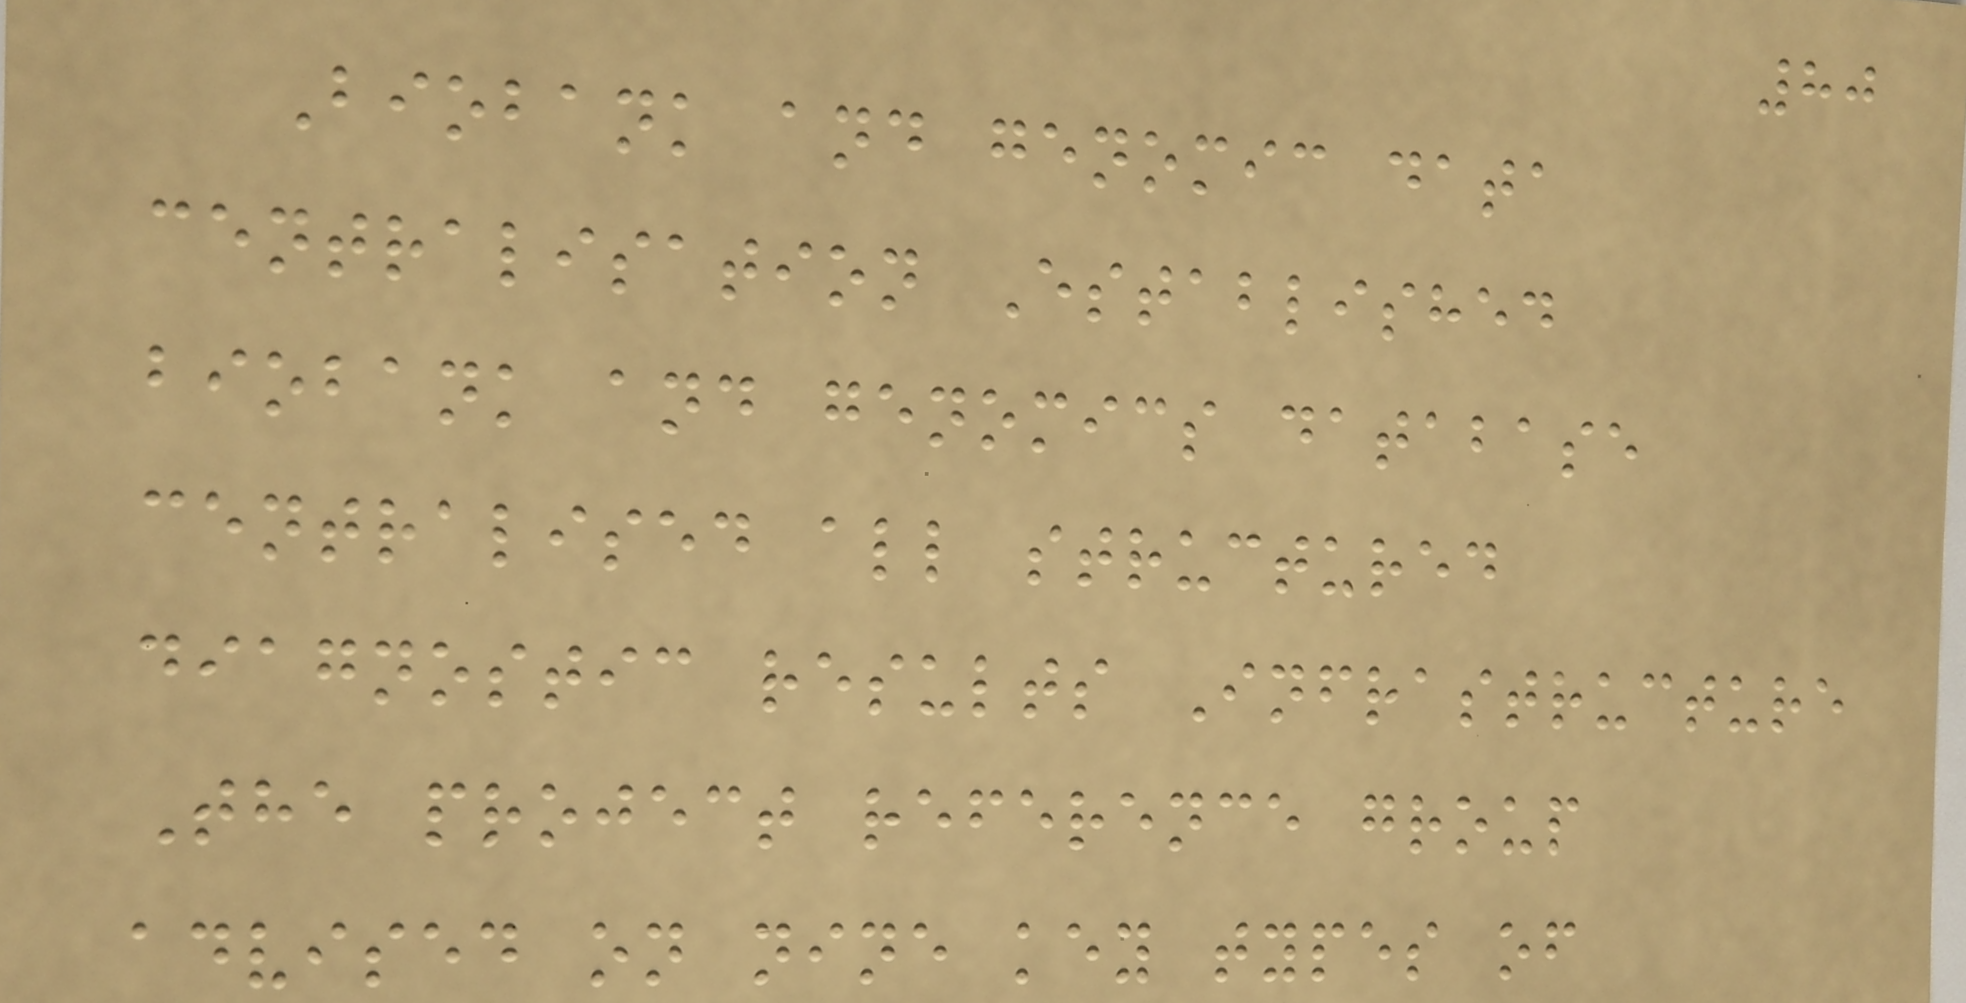80
Biobank and genomic data
centralisation Established
biobank and genomics database
centralised all structured
diagnostic results Infrastructure
The project reference group
advised on nine key types of
